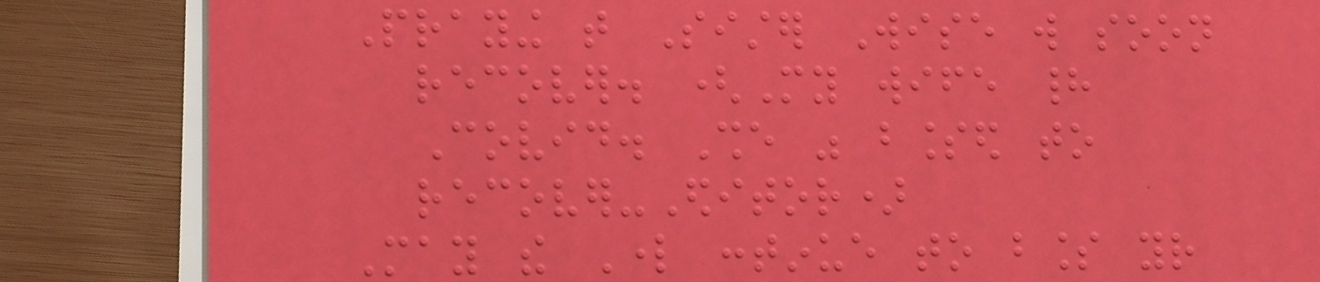Praying that Sister Wise will soon
recover. (My wife had
Covid. She was blessed to
recover-Editor)
May the Lord continue to bless your
